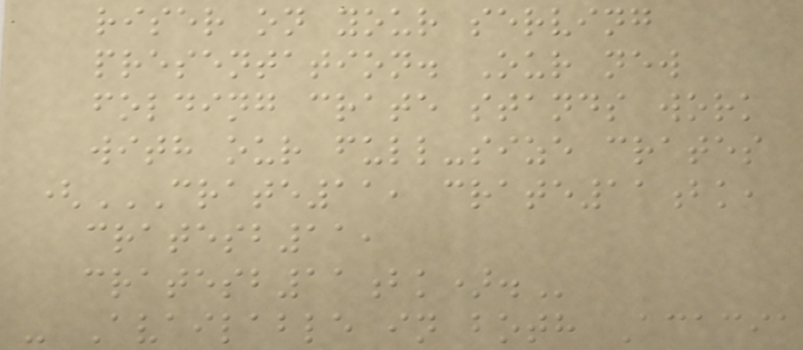riser on your serving
presentation. Our new
folding crate stands work
with our full-size crates
(CRATE11, CRATE11BK,
CRATESB11,
CRATESB11BK).
- Available in both Acacia
